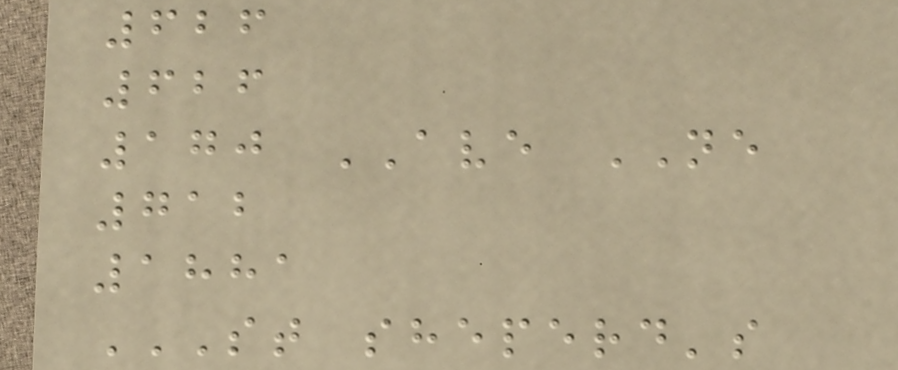626
626
170 AVE NE
712
1881
ST SHEPERD'S
